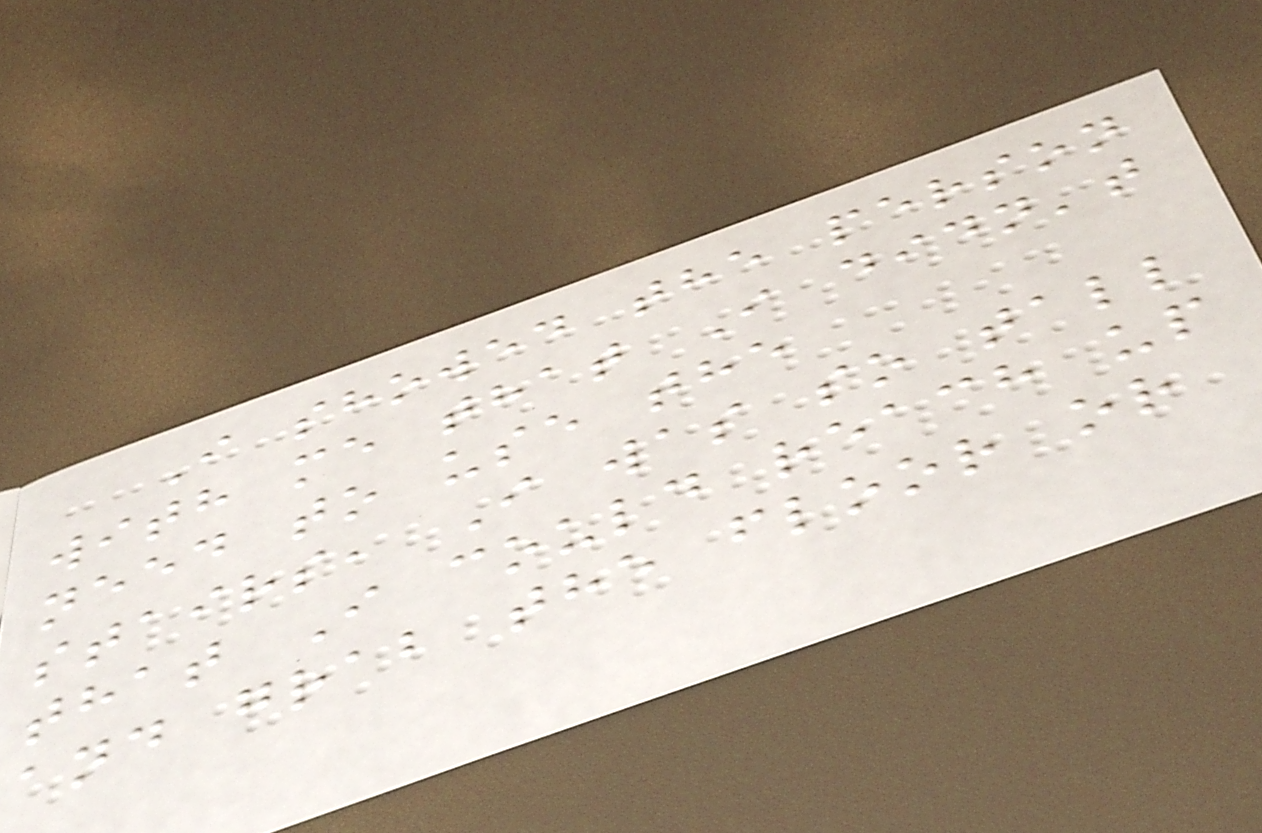I showed the person
with me that I didn't
need to use the
stairs, I was so tall
that I could reach up
and grab the floor or
